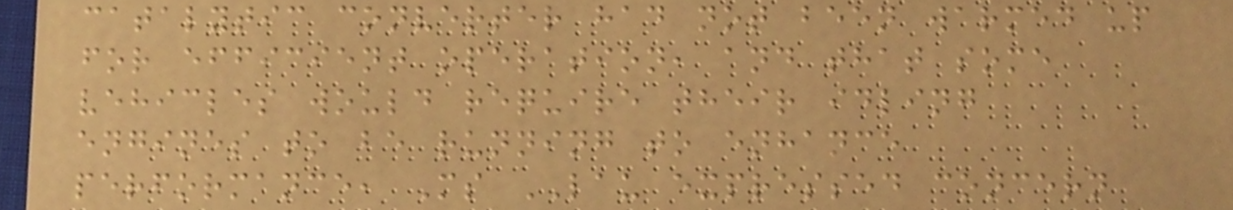catalytic converter had not been warmed up
for efficient operation, and that some
vehicles would require their idling
engines to be running to enhance
performance, Ms LAU expressed concern
